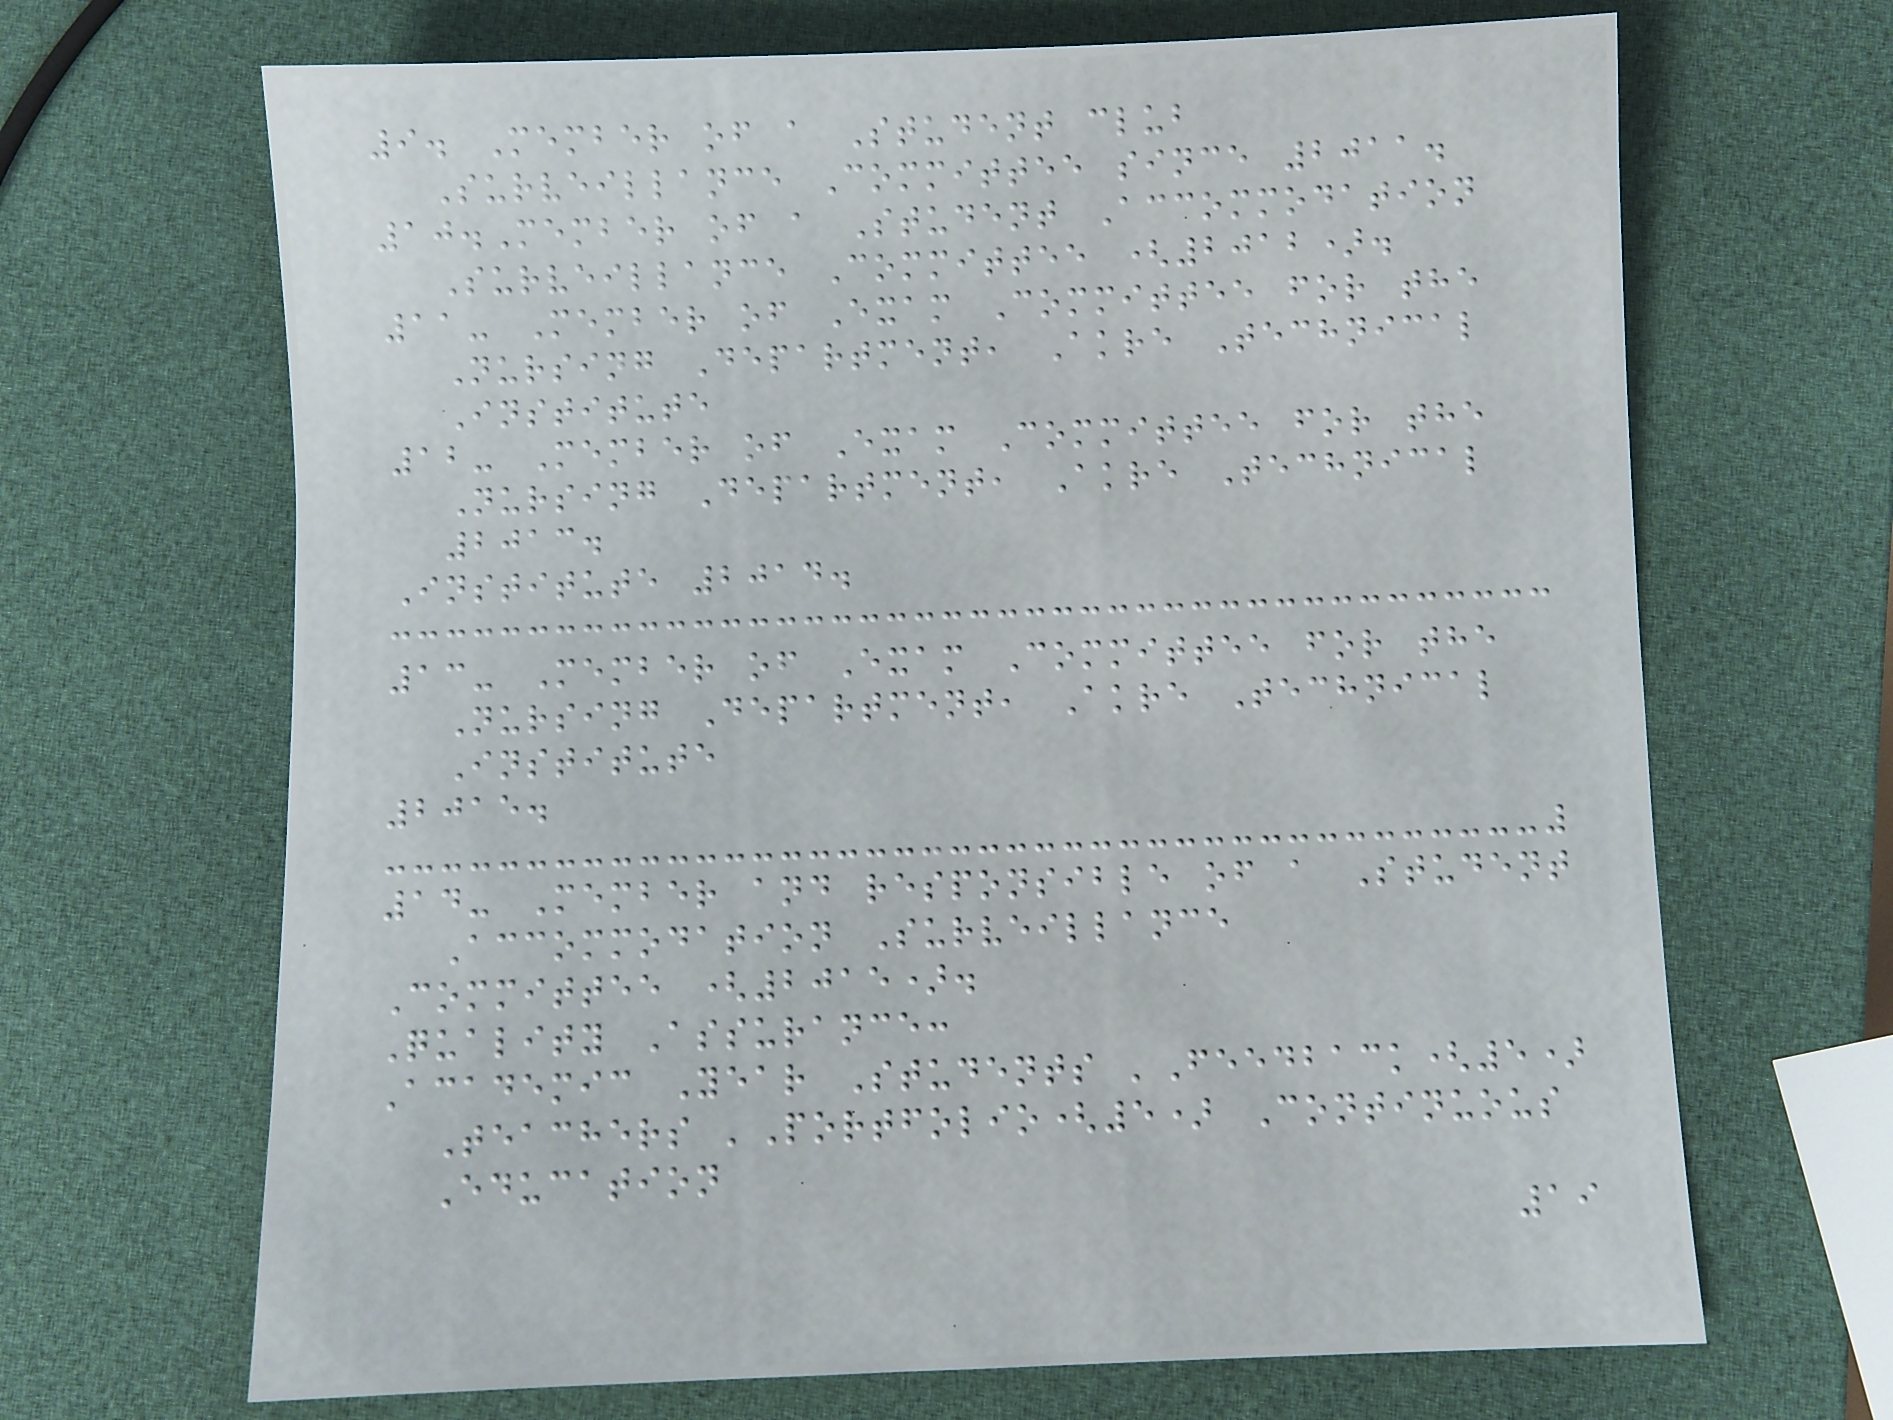9. Member of a Student club
Surveillance Committee since 2011.
10.Member of a Student Accommodation
Surveillance Committee (2012).
11- Member of Exam Committee for the
Nursing Department, Akre Technical
Institute
12- Member of Exam Committee for the
Nursing Department, Akre Technical
2013.
Institute 2014.
13- Member of Exam Committee for the
Nursing Department, Akre Technical
Institute
2015.
14- Member and responsible of a Student
Accommodation Surveillance
Committee (2015).
Quality Assurance:
Academic Year Students 'Feedback(5)
Teachers 'Portfolio(5) Continuous
Education
19
